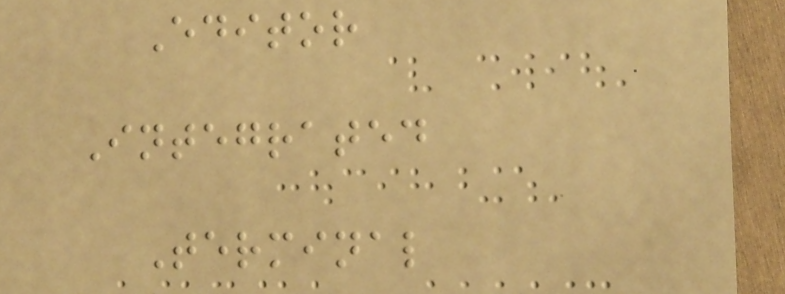Editor
Integrated
Terminal
